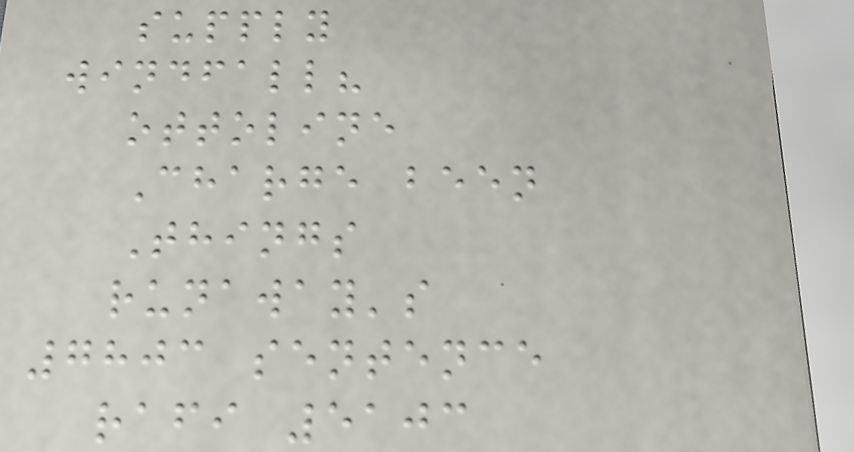supply
windfall?
ottoline
Charge been
Things
runaway's
7803 sentence
rafi 5103
